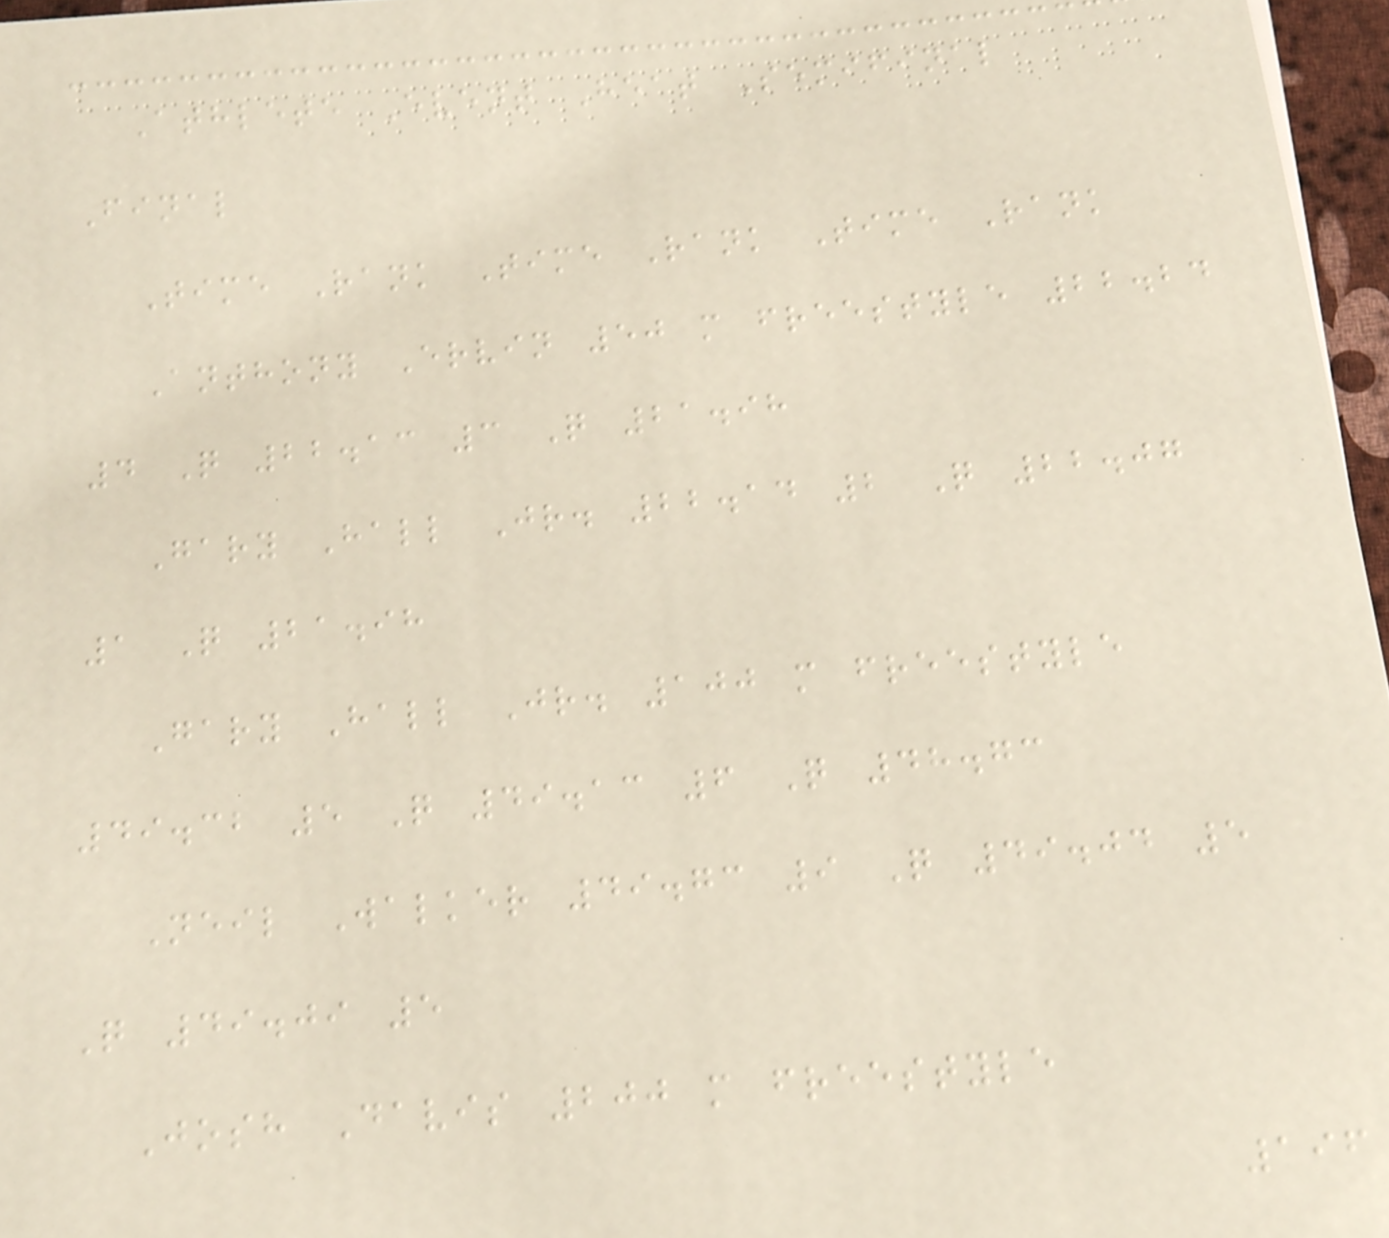Athlete Event Heat Semifinal
Final
Time Rank Time Rank Time Rank
Anthony Ervin 50 m freestyle 22.24
4 Q 22.13 3 Q 21.98
Gary Hall Jr. 22.14 2 Q 22.07
1 Q 21.98
Gary Hall Jr. 100 m freestyle
49.32 5 Q 49.13 6 Q 48.73
Neil Walker 49.73 9 Q 49.04 5
Q 49.09 5
Josh Davis 200 m freestyle
196
